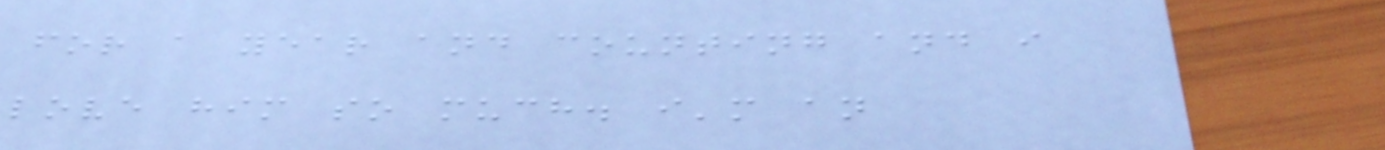for a year and counting and i
love him so much. i'm an
